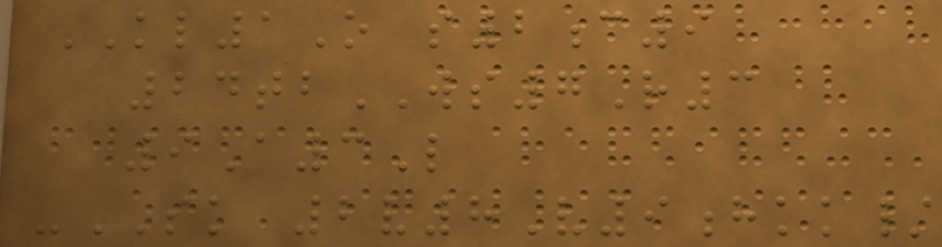KL1O s2c9
24tbWS7R3
9A3L
-SK 2v8V9hkk/
